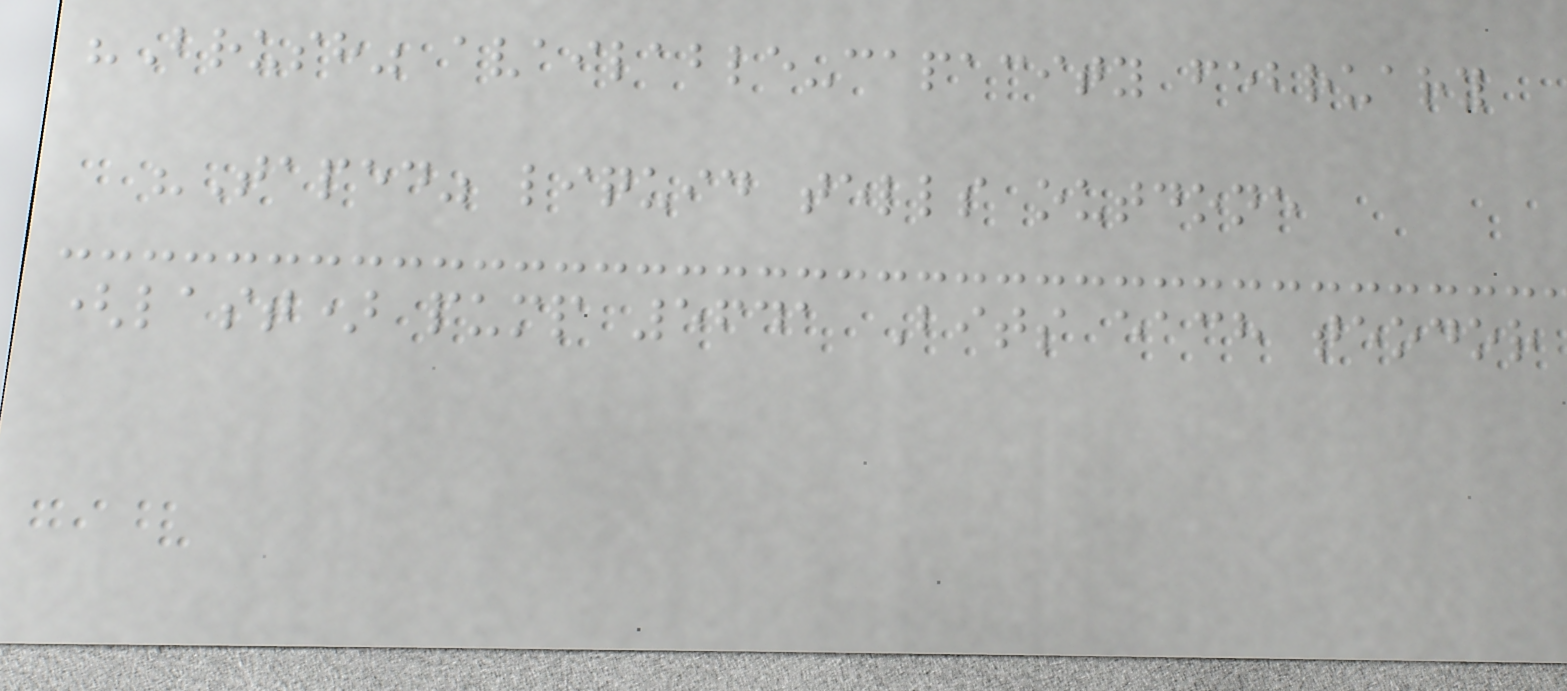"Brush" available-capacity february
"Taped" liquid tells outdone
(last) pump 5641 Bits each teodor
